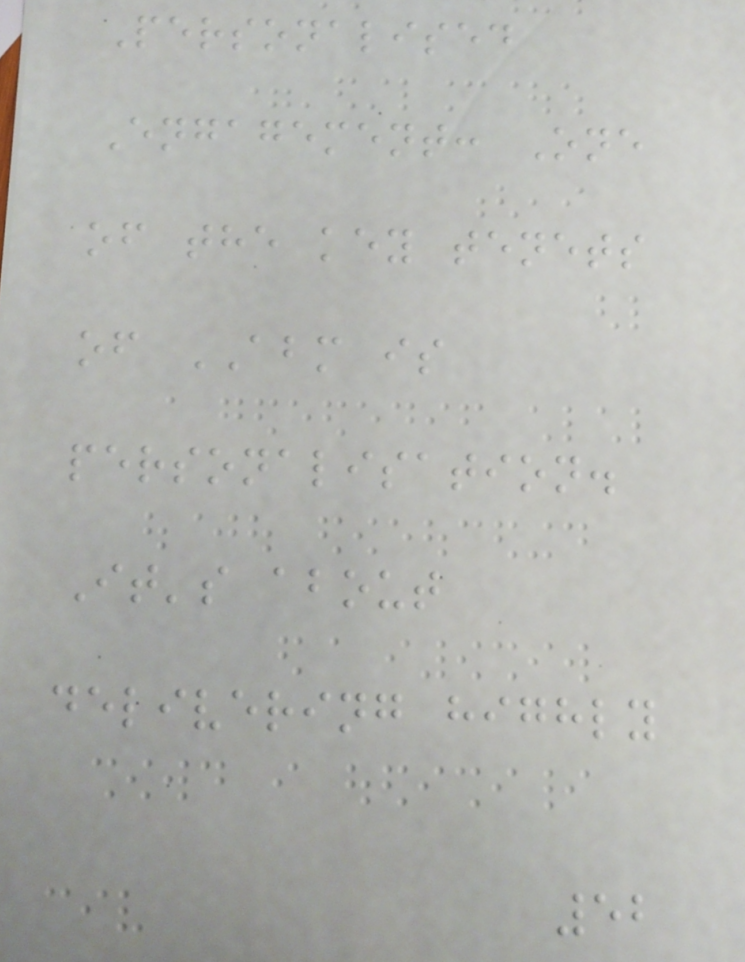Personalised
Engagement: One
of the key tenets
of ABM is
personalisation.
It's about
delivering highly
52
